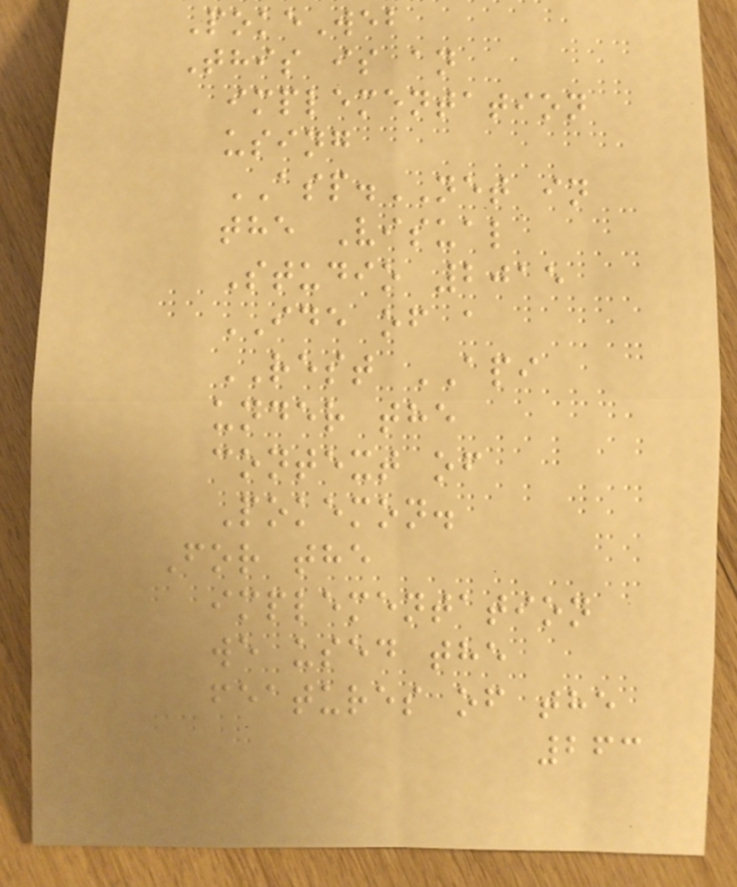PokeWeb
This is an
implementation
using
ASP.NET in
the Visual
Studio 2015
IDE of a
REST API
under the
context of
Pokemon.
For the
implementation
we used the
features of the
263
